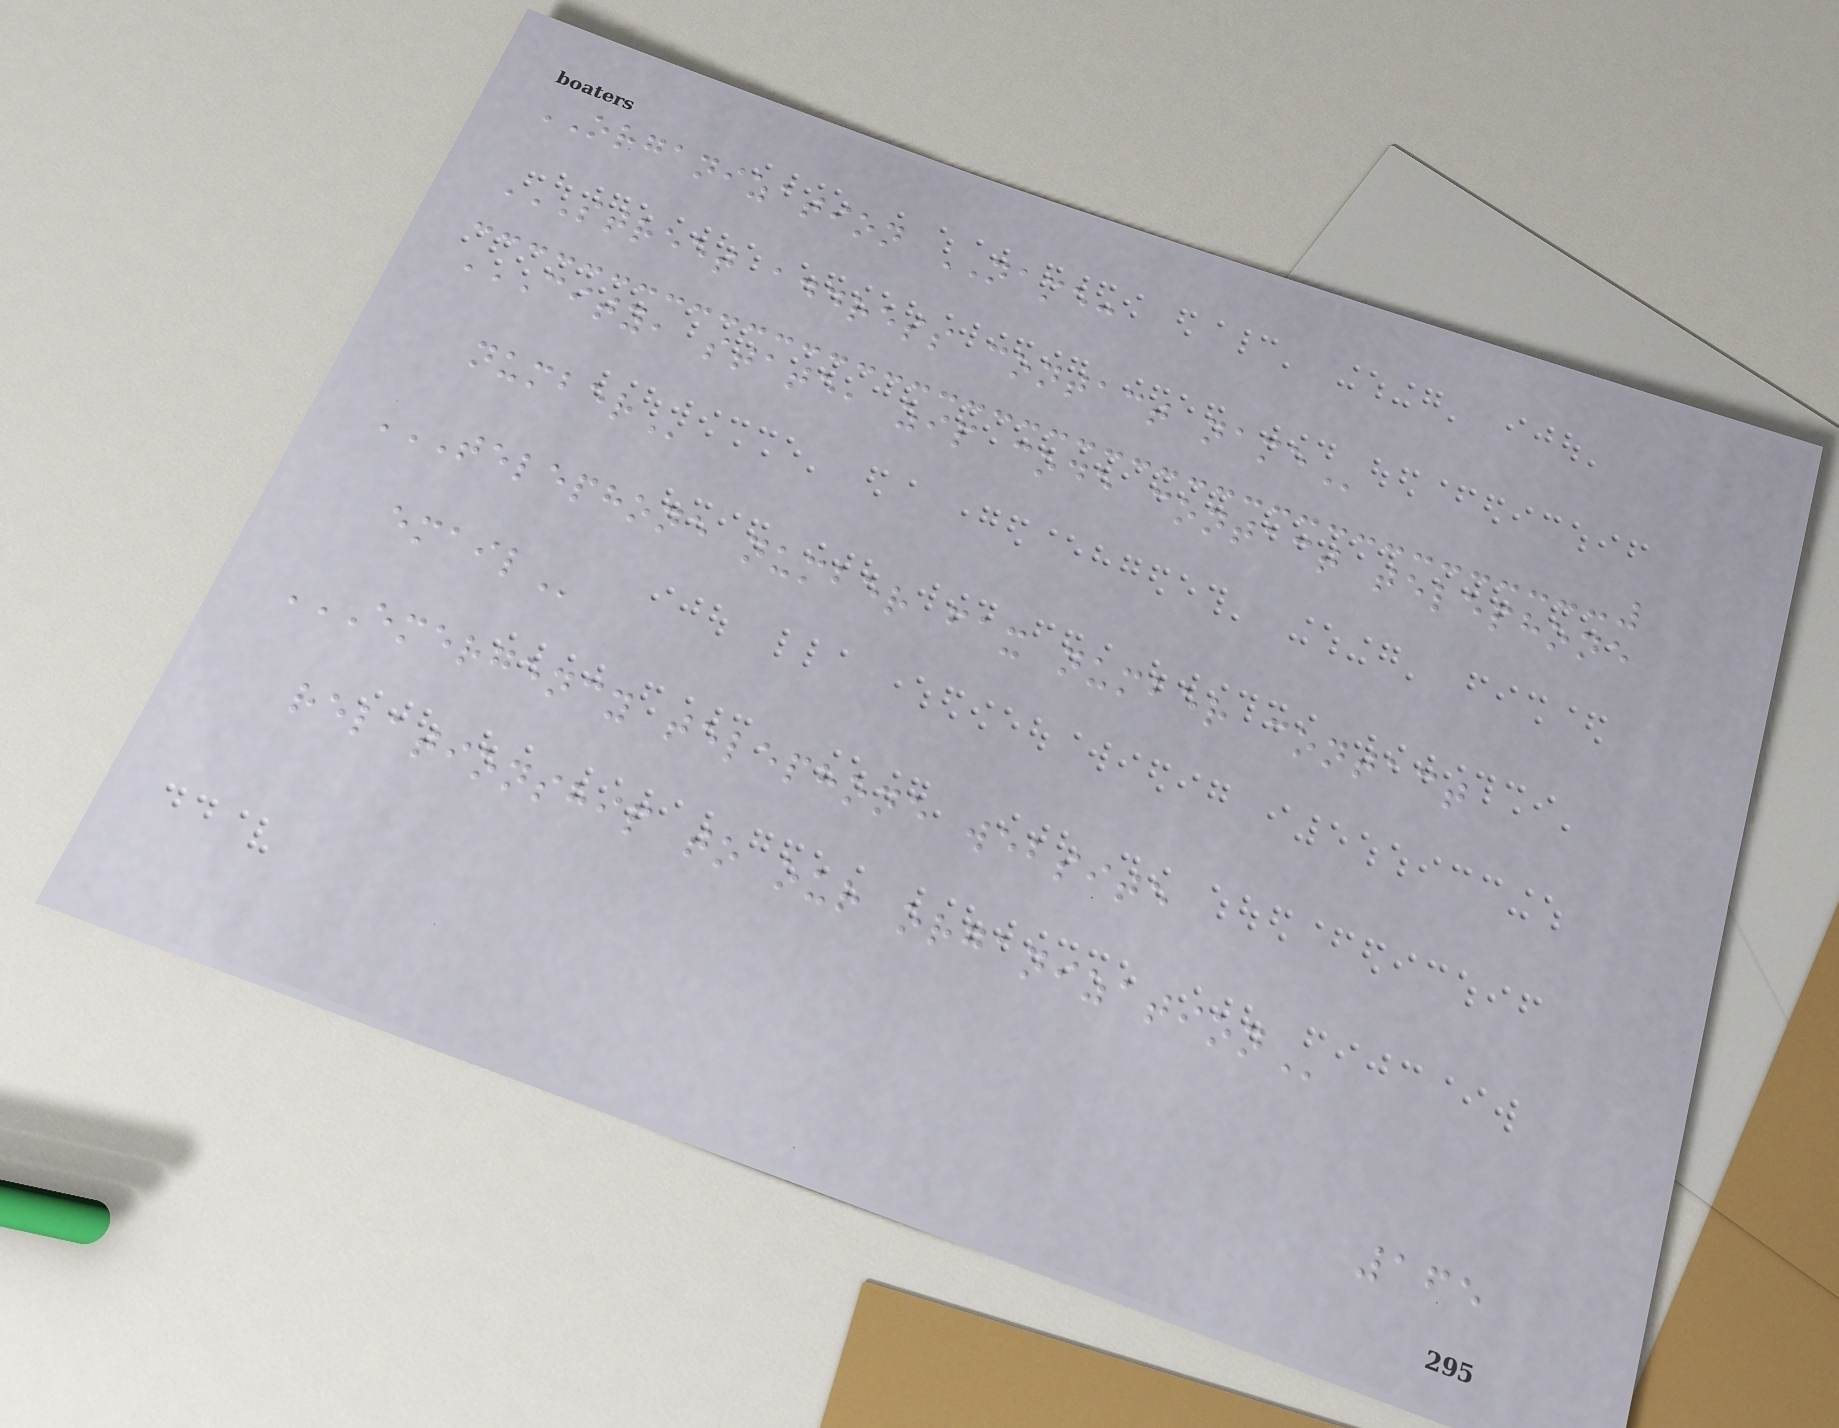ORGANIZATION NAME:
STREET ADDRESS CONTACT NAME
CITY, STATE, ZIP CODE CONTACT TELEPHONE
NUMBER
TELEPHONE NUMBER FAX NUMBER CONTACT
EMAIL
EMERGENCY TELEPHONE WEBSITE
RELATIONSHIP TO OUR ORGANIZATION
165
